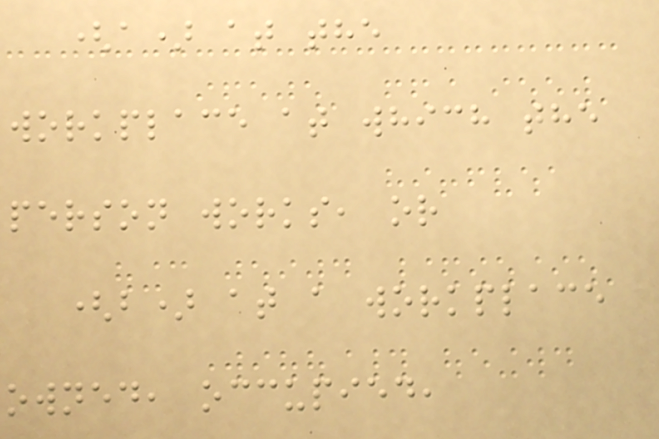(a) at the
workplace at which the
person works, or
(b) at a workplace
owned, occupied,
